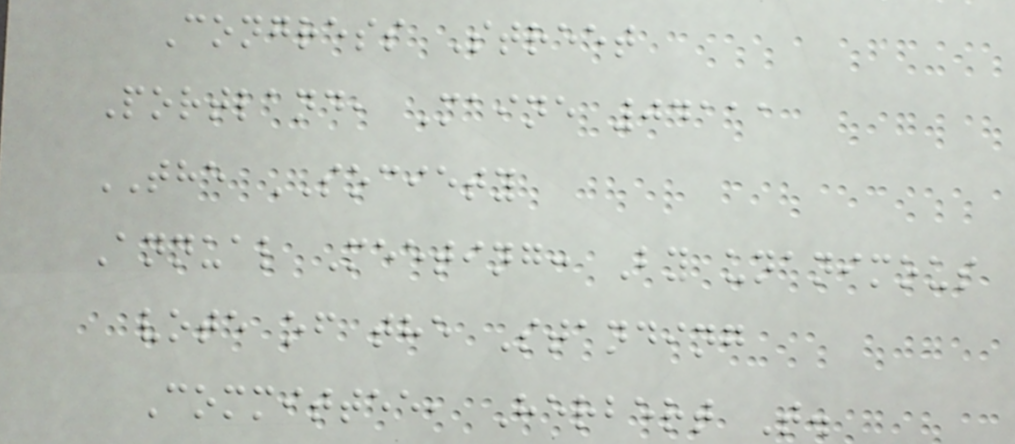Congress Street
Portland, Maine 04111
THE SOCIETY
Annual Meeting: By unanimous
vote of the Standing
Committee, Herbert T.
